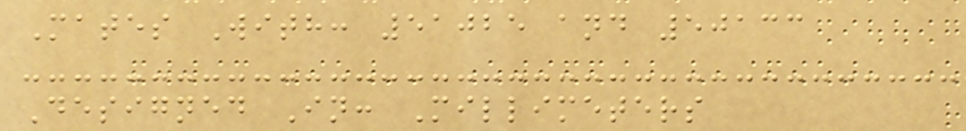Mates With: 51025 and 50133
Designed In: Millimeters
